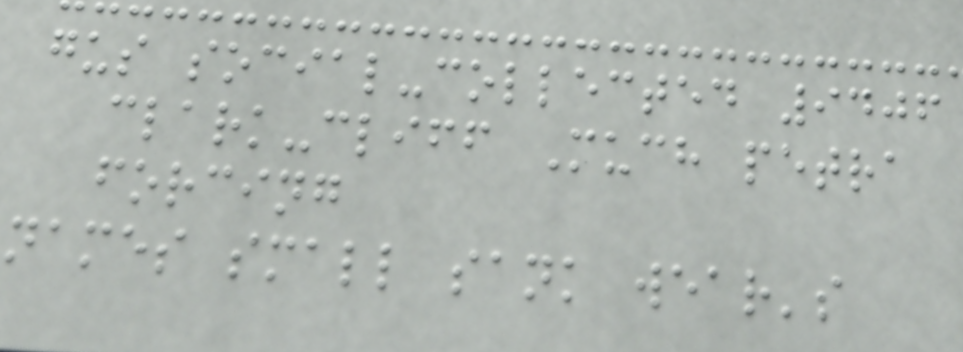gus social-collected 9406
clark-cliff Much petra
forcing
names small sank wear's
